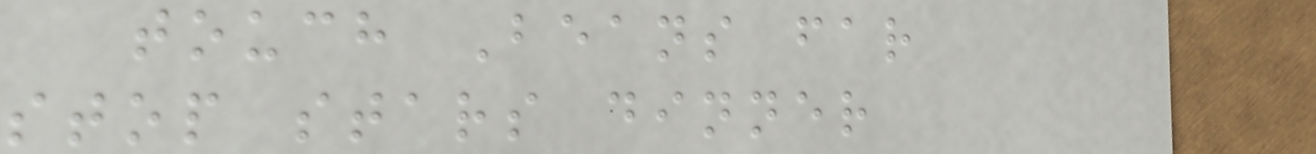touch Beans far
stop stars dinner
